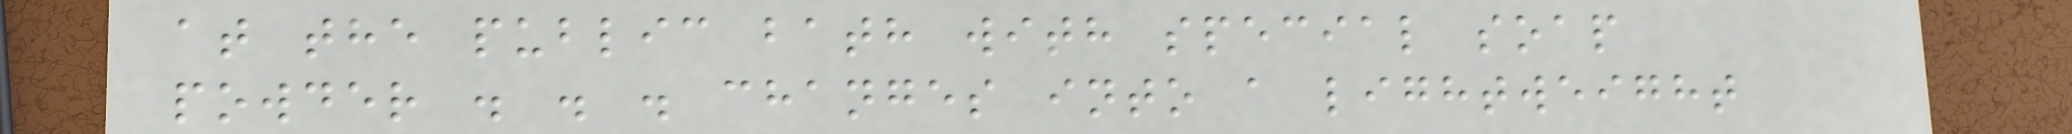at the public bath with special soap
powder . . . changes into a lightweight
